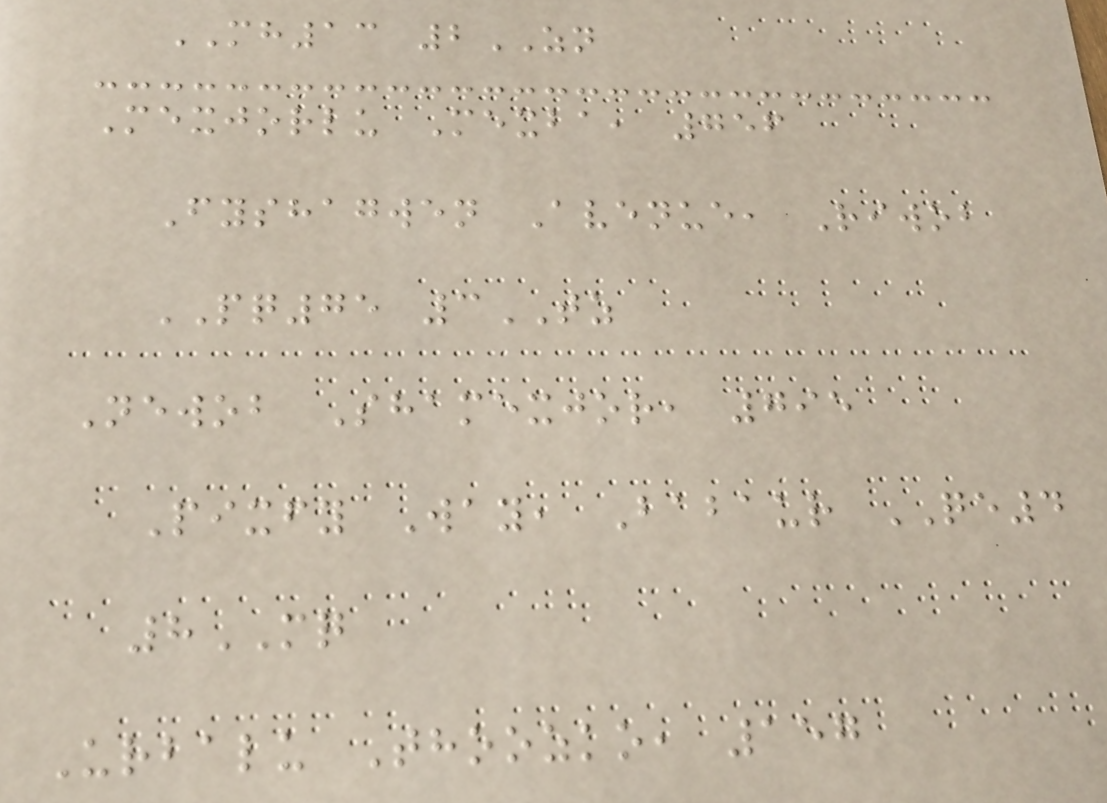MH13 2ZN
Mexjorlu Mexba, 756
Fyshagwen Avenue, Riwob
PQ75 3TZ
Newob Shamexjor, 795
Pixfy Way, Babaur QE4
8MQ
Urbalu Thoozko, 157
